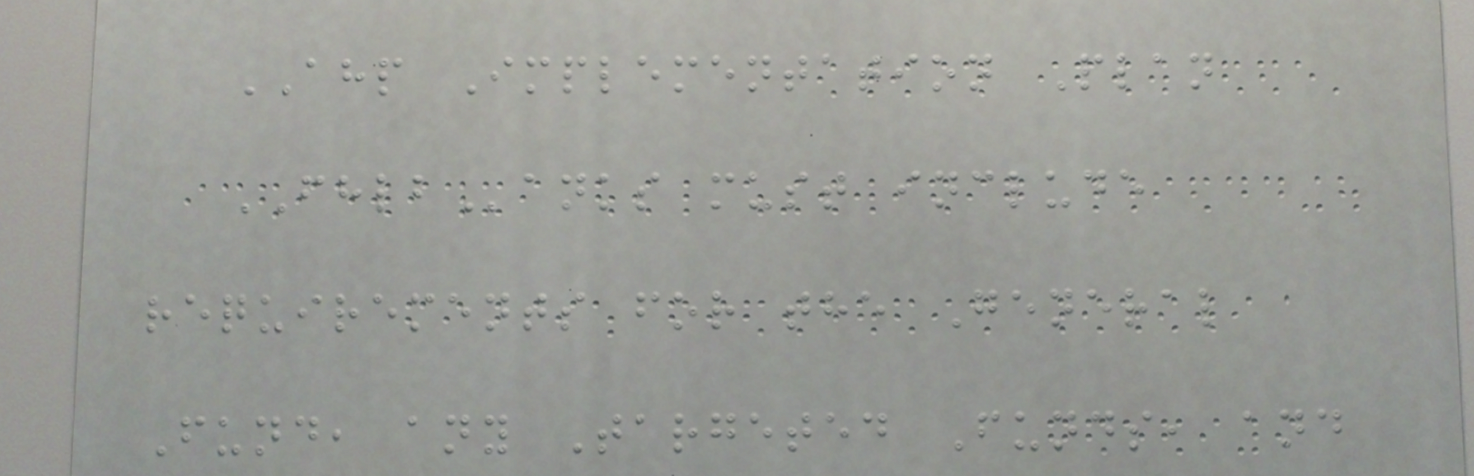AHP Implementation Plan
FHLBanks must include
requirements for the General
Fund, any Targeted Funds, and
